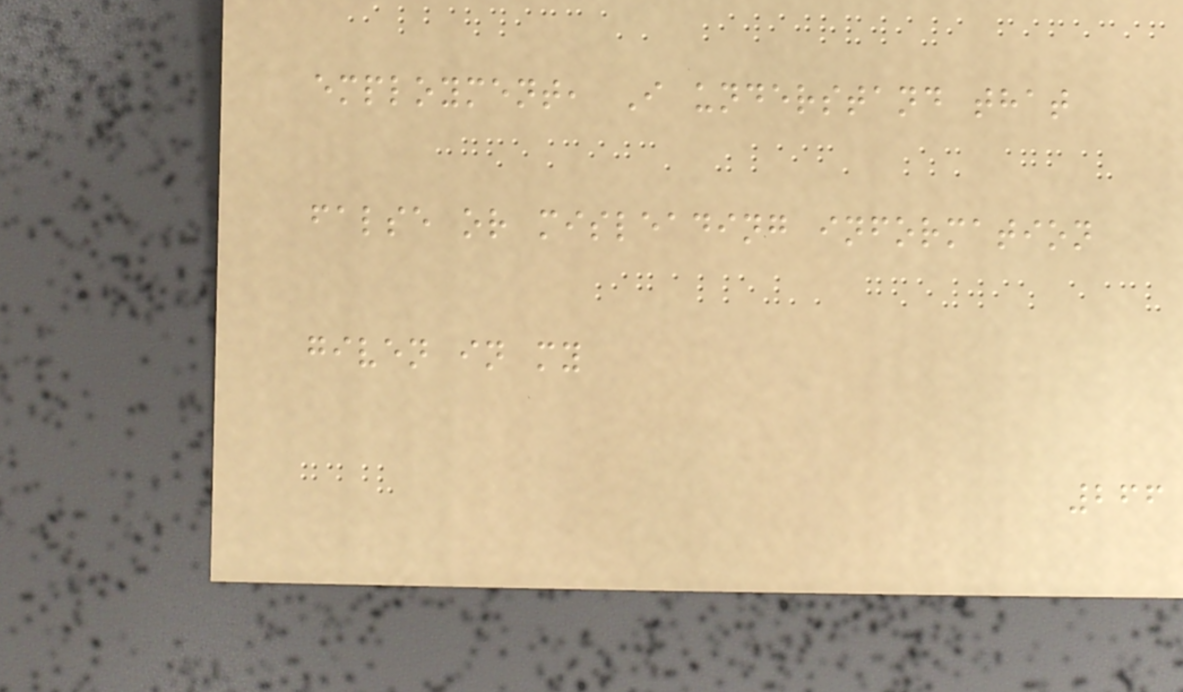employment, I understand that
false or misleading information
given in my
266
